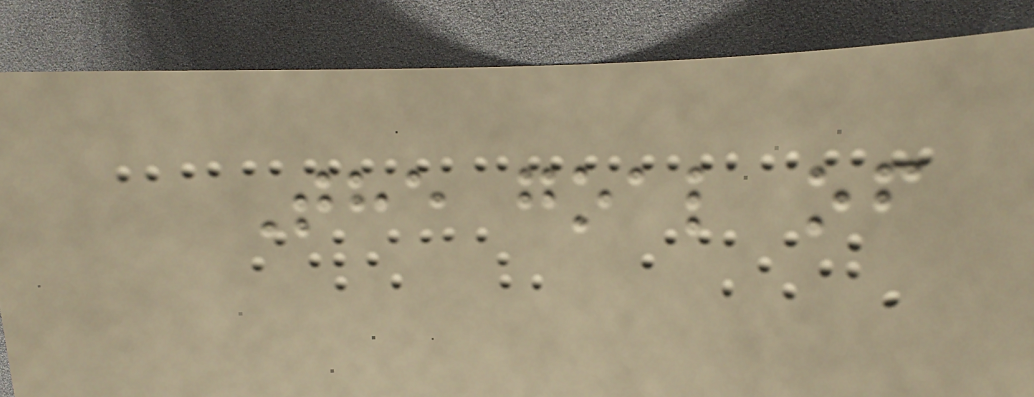The goal of
